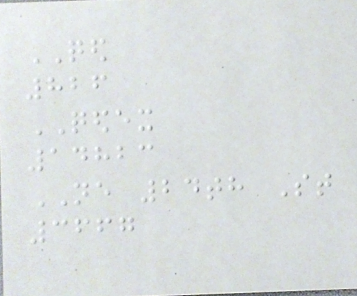QED
826
QEDEX
14823
NE 24th St
3667
